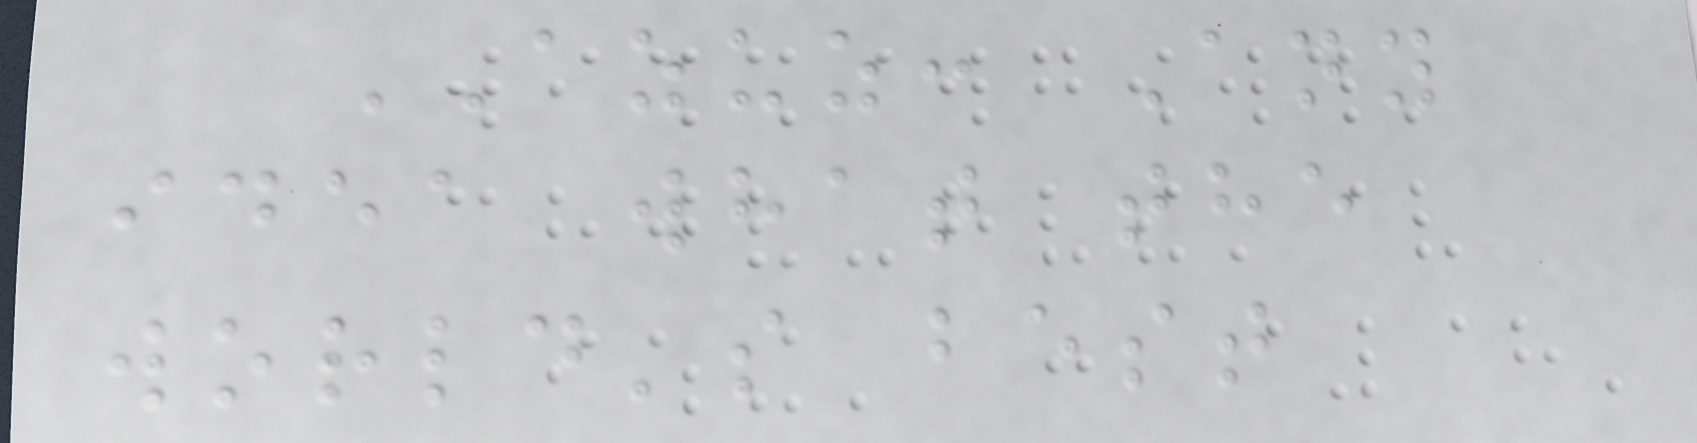AZUZ: Any
idea what the
world's best
